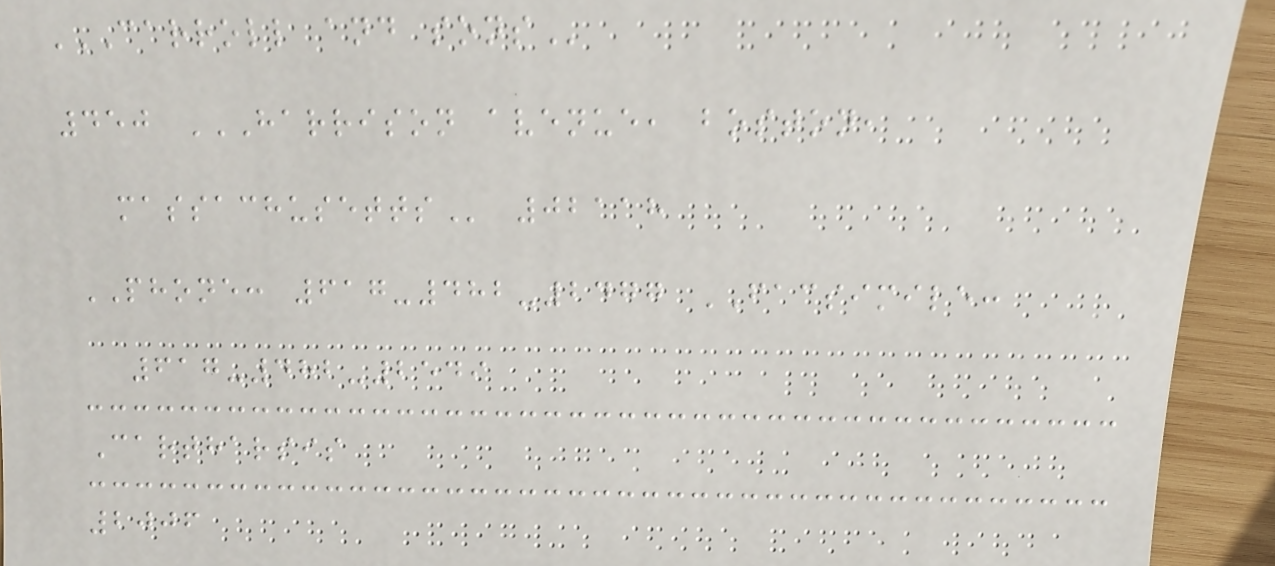CARROLL AND SONS
450 HARRISON AVENUE, BOSTON,
MASSACHUSETTS 02118
PHONE: 617-482-2477 FACSIMILE:
617-482-2549
Cartharsis
2006
